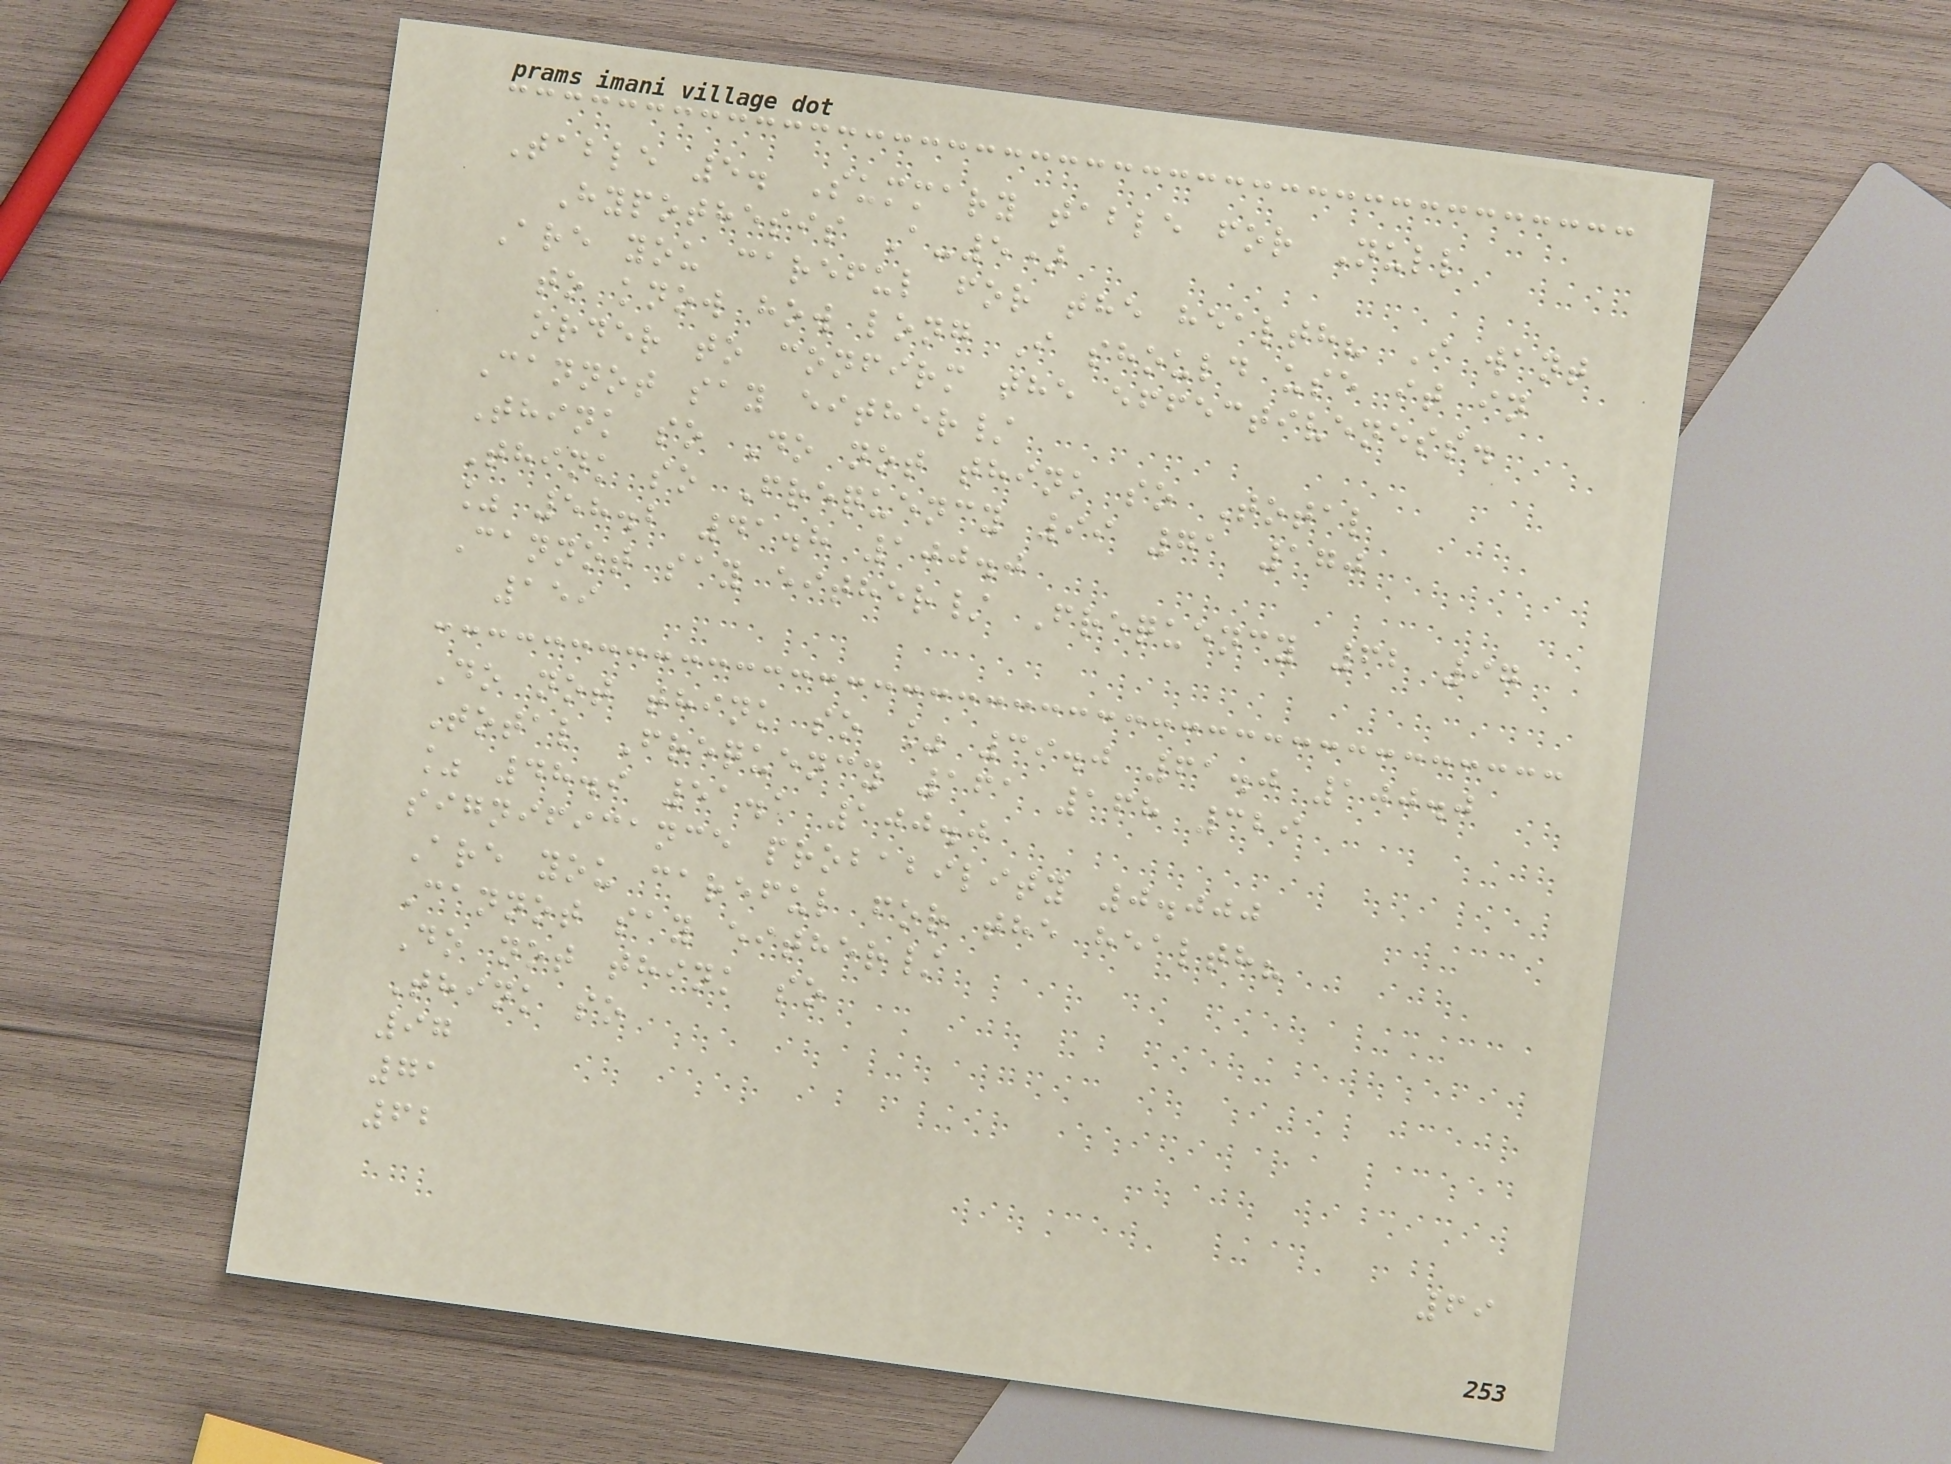Table 5. Summary table for Null
Hypothesis A-5)
Are you careful for the health? I want
to know how long I should use it in
order to confirm the effectiveness.
Cannot say either/
Think so Do not think so Total
Think so Frequency 99 71 170
% 58.2 41.8 100.0
Cannot say either/ Frequency 62 97
159
Do not think so % 39.0 61.0 100.0
Total Frequency 161 168 329
% 48.9 51.1 100.0
significance probability 0.000
Are you careful for the health?
Cannot say either/
Do not think so
Think so
97
71
62
69
